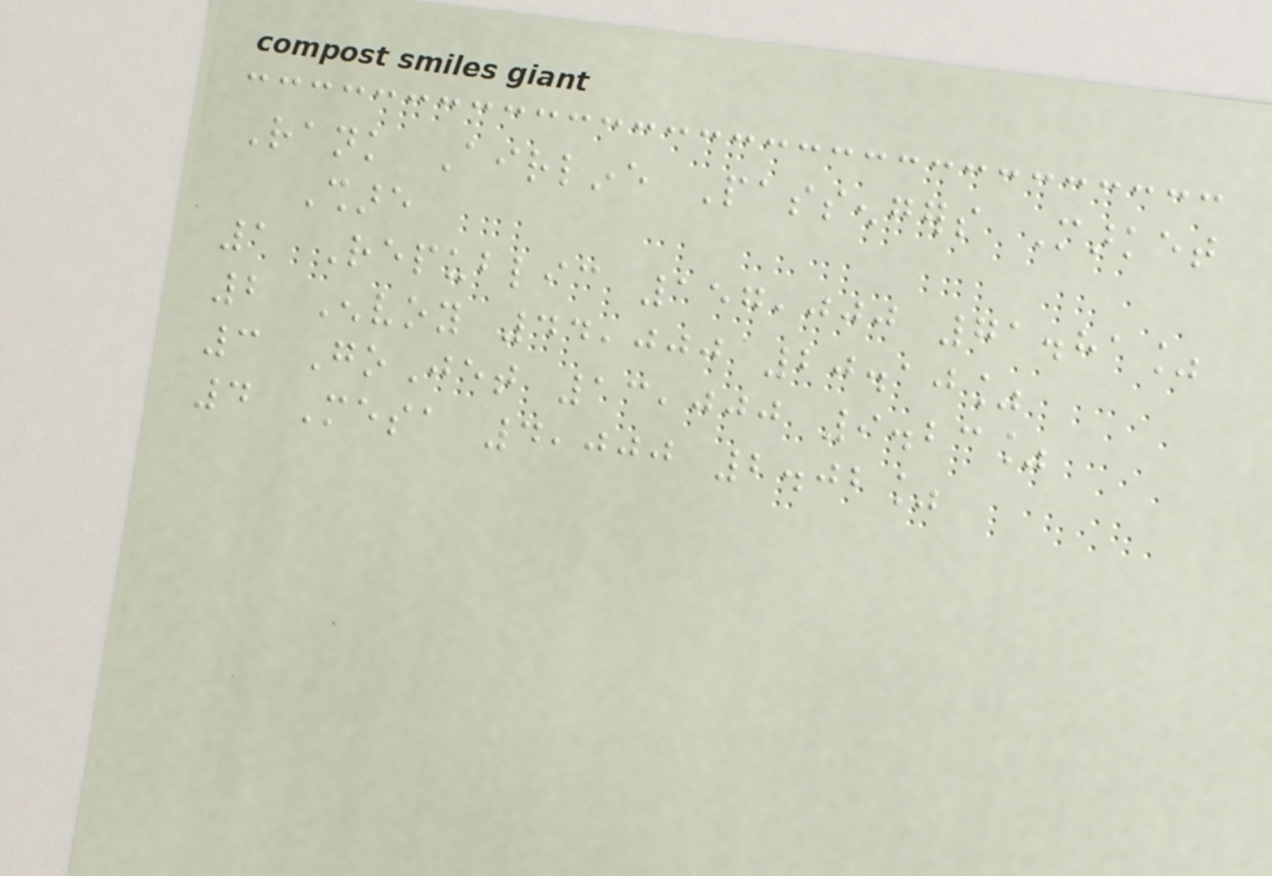Rank Airline Passengers Market
Share
1 Republic 157,000 71.81%
2 Envoy 44,000 20.10%
3 GoJet 13,000 9.23%
4 Mesa 4,000 2.02%
